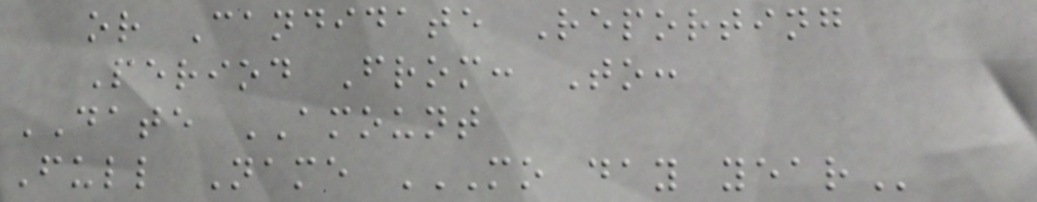or Candidate Reporting
Period From: To:
DATE AMOUNT
Full Name MO DAY YEAR
